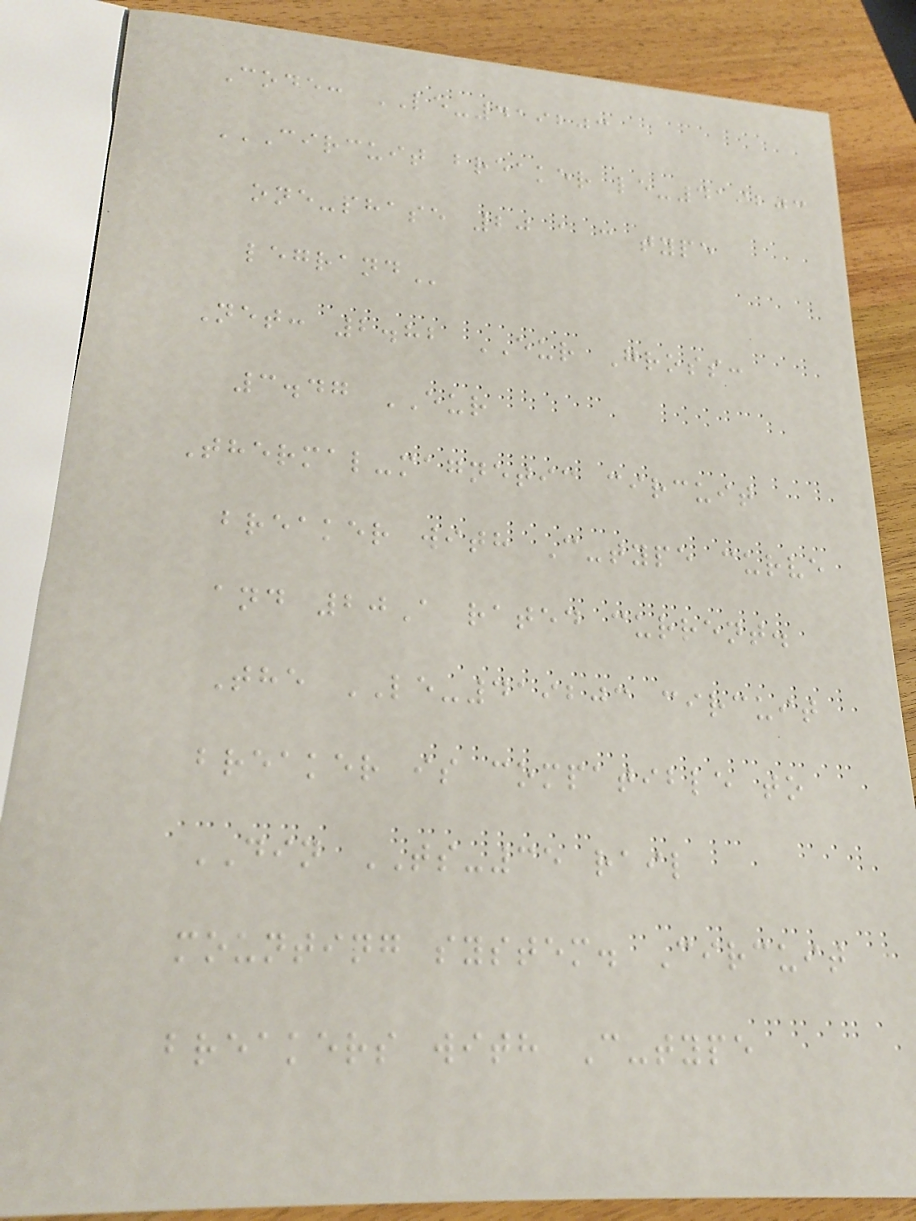Code: LE-419203
CIRCUIT BREAKER LE-419203
ONE-PHASE 20 A C TYPE
LEGRAND
Net: 2.82 EUR Gross:
3.47 EUR
Thermal-magnetic circuit
breaker with C-type curve
and 20A rated current.
The LE-419203 circuit
breaker is compatible to
DIN TS-35 rail
mounting system. Circuit
breakers with C-type
